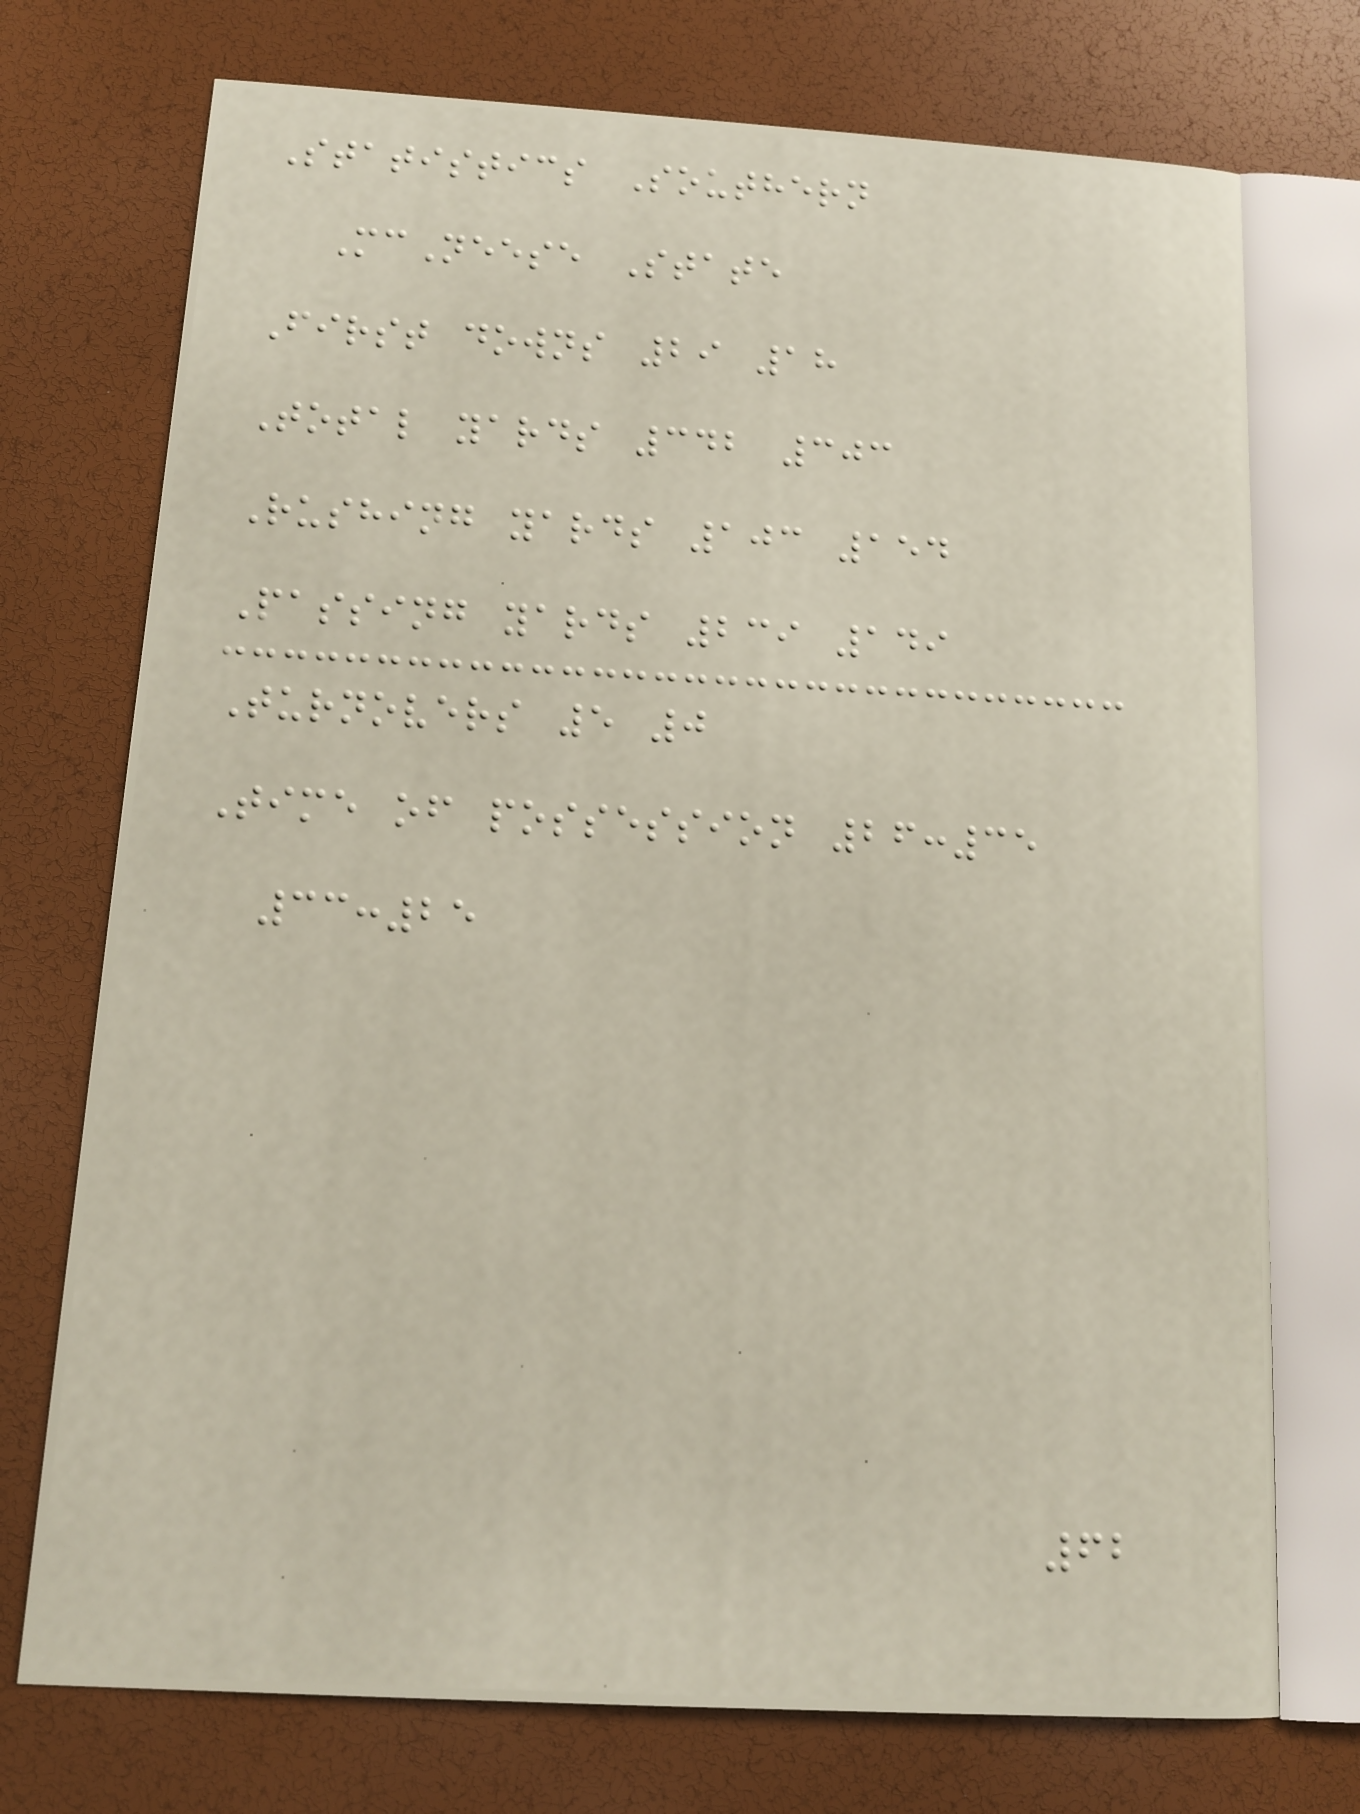Statistics Southern
McNeese State
First downs 29 18
Total yards 342 303
Rushing yards 103 154
Passing yards 239 149
Turnovers 5 0
Time of possession 26:35
33:25
62
